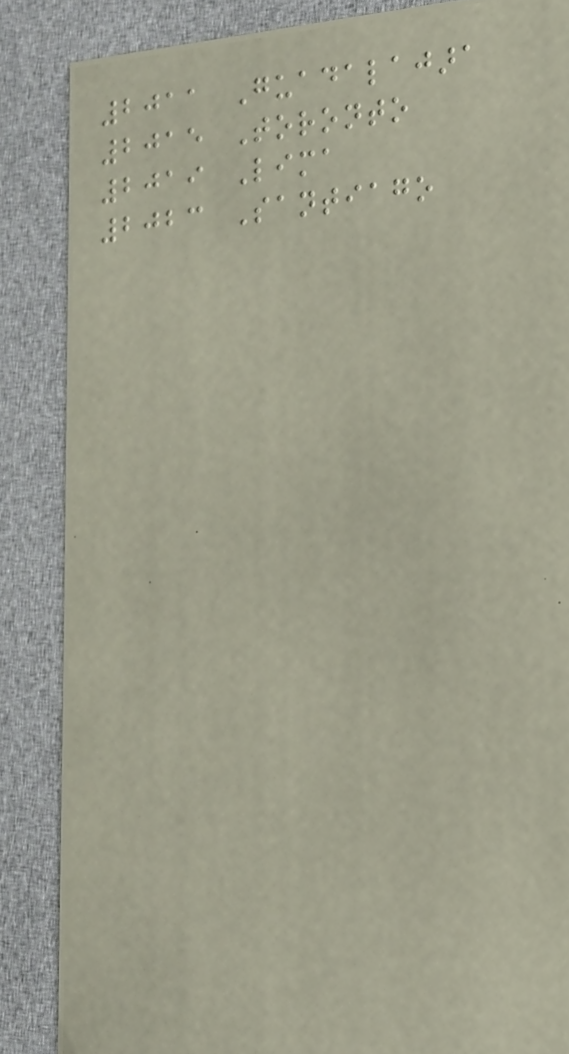2011 Guadalajara
2015 Toronto
2019 Lima
2023 Santiago
